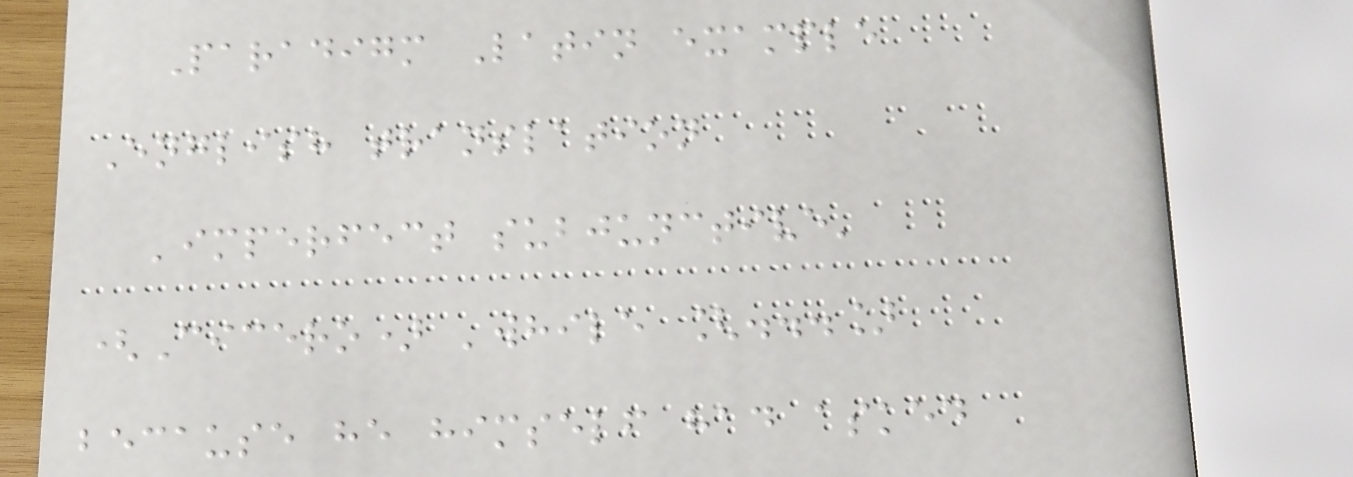Paradigm Latin example
English translation
'imperfect subjunctive'
(Cicero) 'while [...]
because he himself had asked
